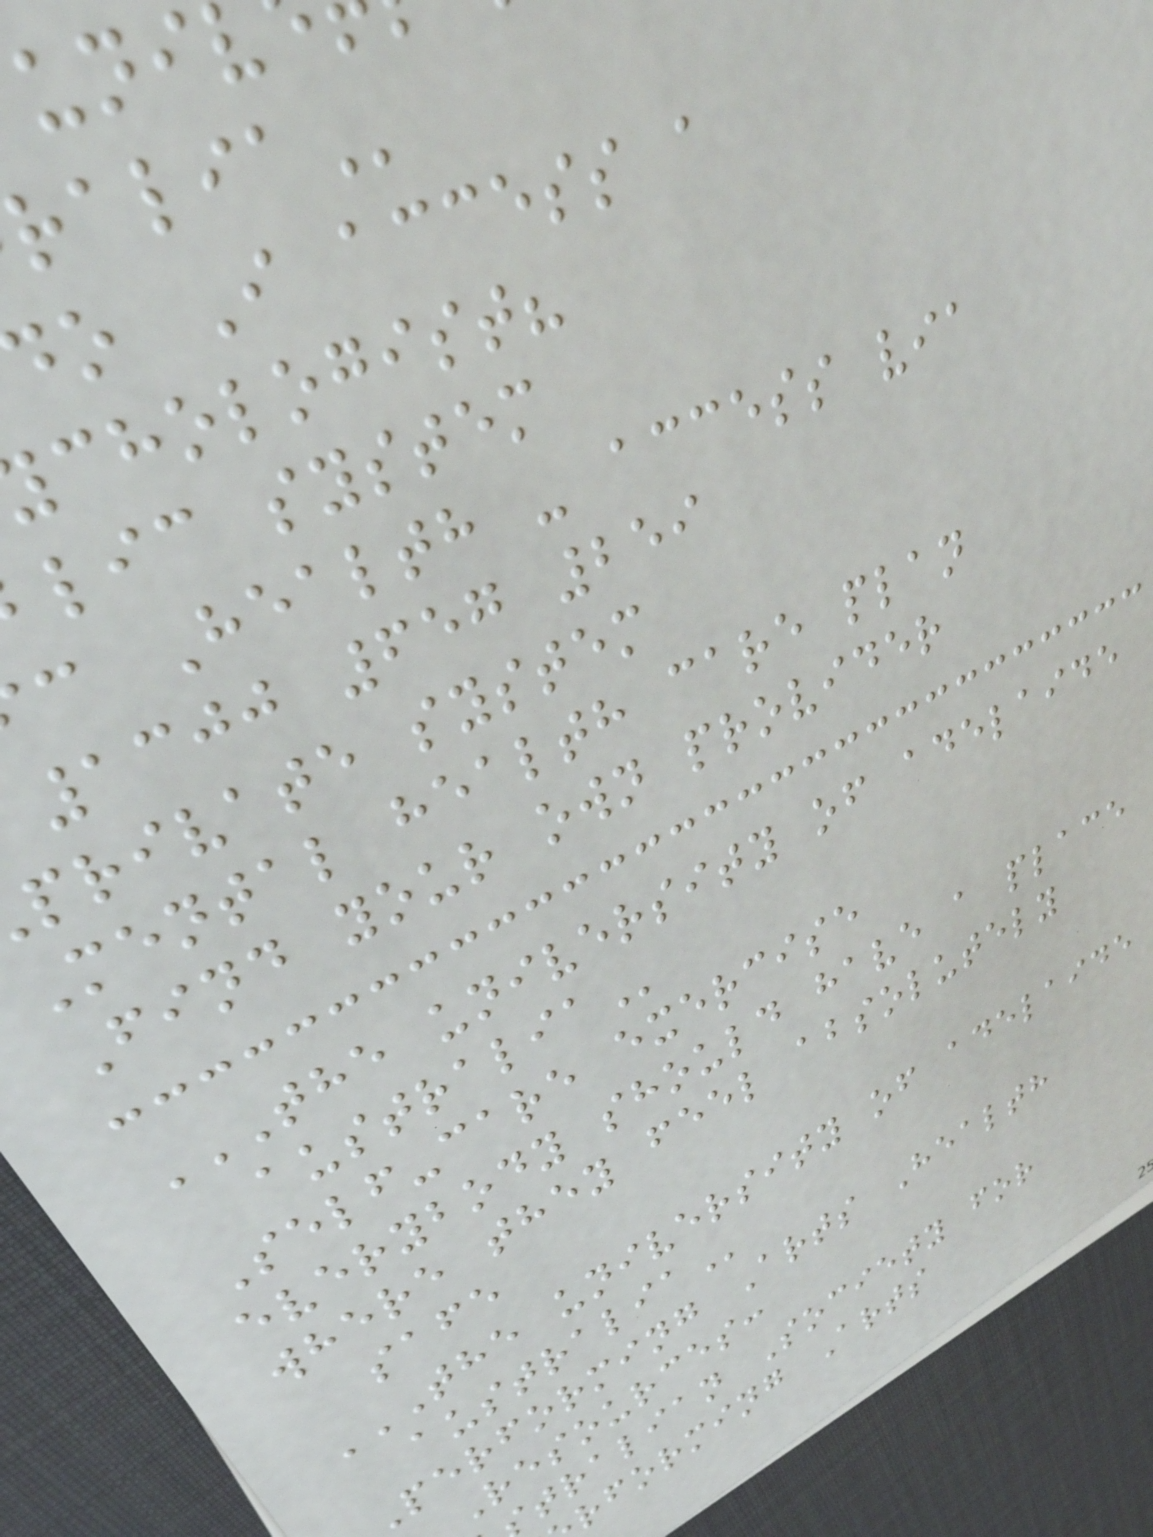o I access a
chologist?
lic system
c Health - access via
1300 657 259
private system
Mental health care plan
Find your own provider
THE UNIVERSITY OF ADELAIDE
Self-care exercise
everybody should have a place
where they feel absolutely
safe
THE UNIVERSITY OF ADELAIDE
performing Arts Health
Resources:
tralian Society for
rforming Arts
